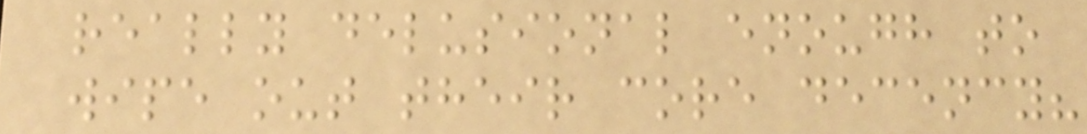really delusional enough to
wipe out their core decency?
